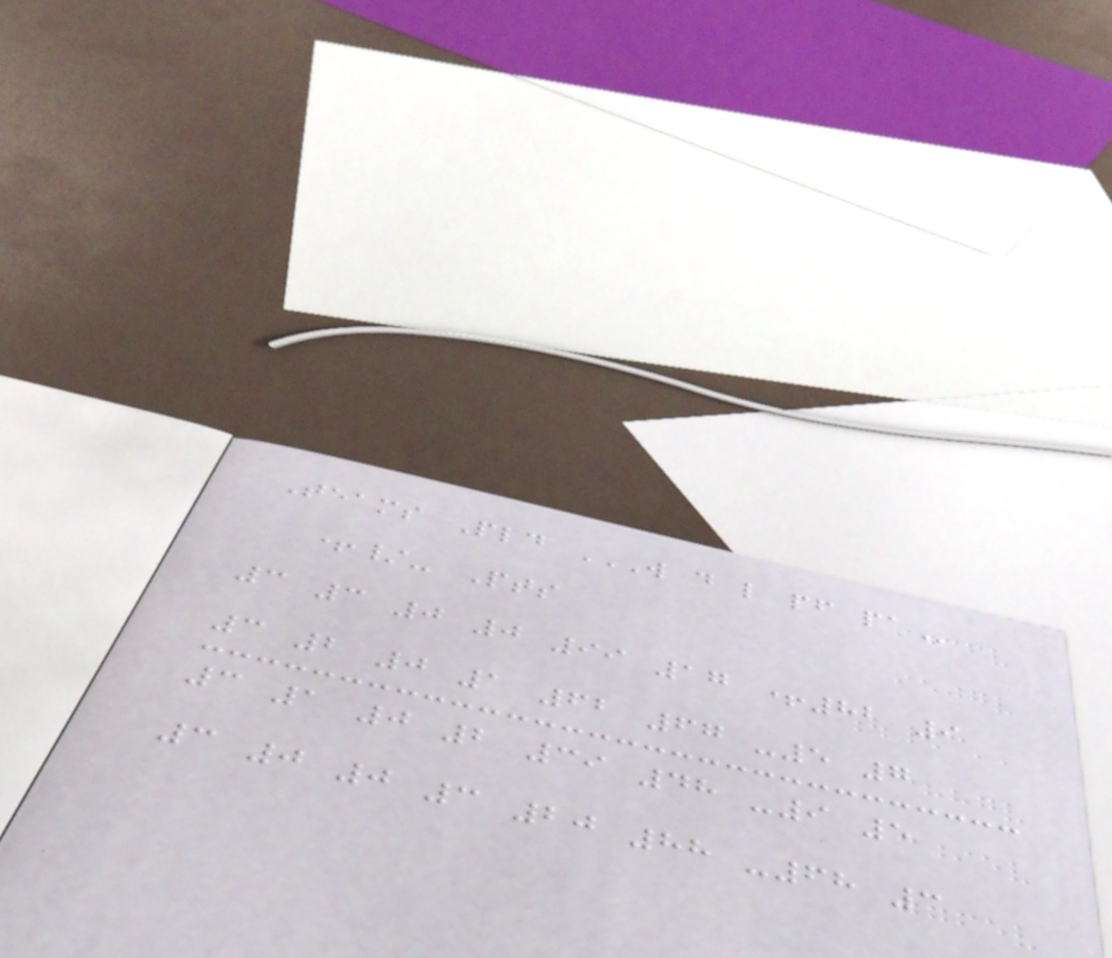Teams Pld W D L PF PA
+/- Pts
3 3 0 0 99 17 +82 9
3 2 0 1 62 67 -5 7
3 1 0 2 39 48 -9 5
3 0 0 3 20 88 -68 3
